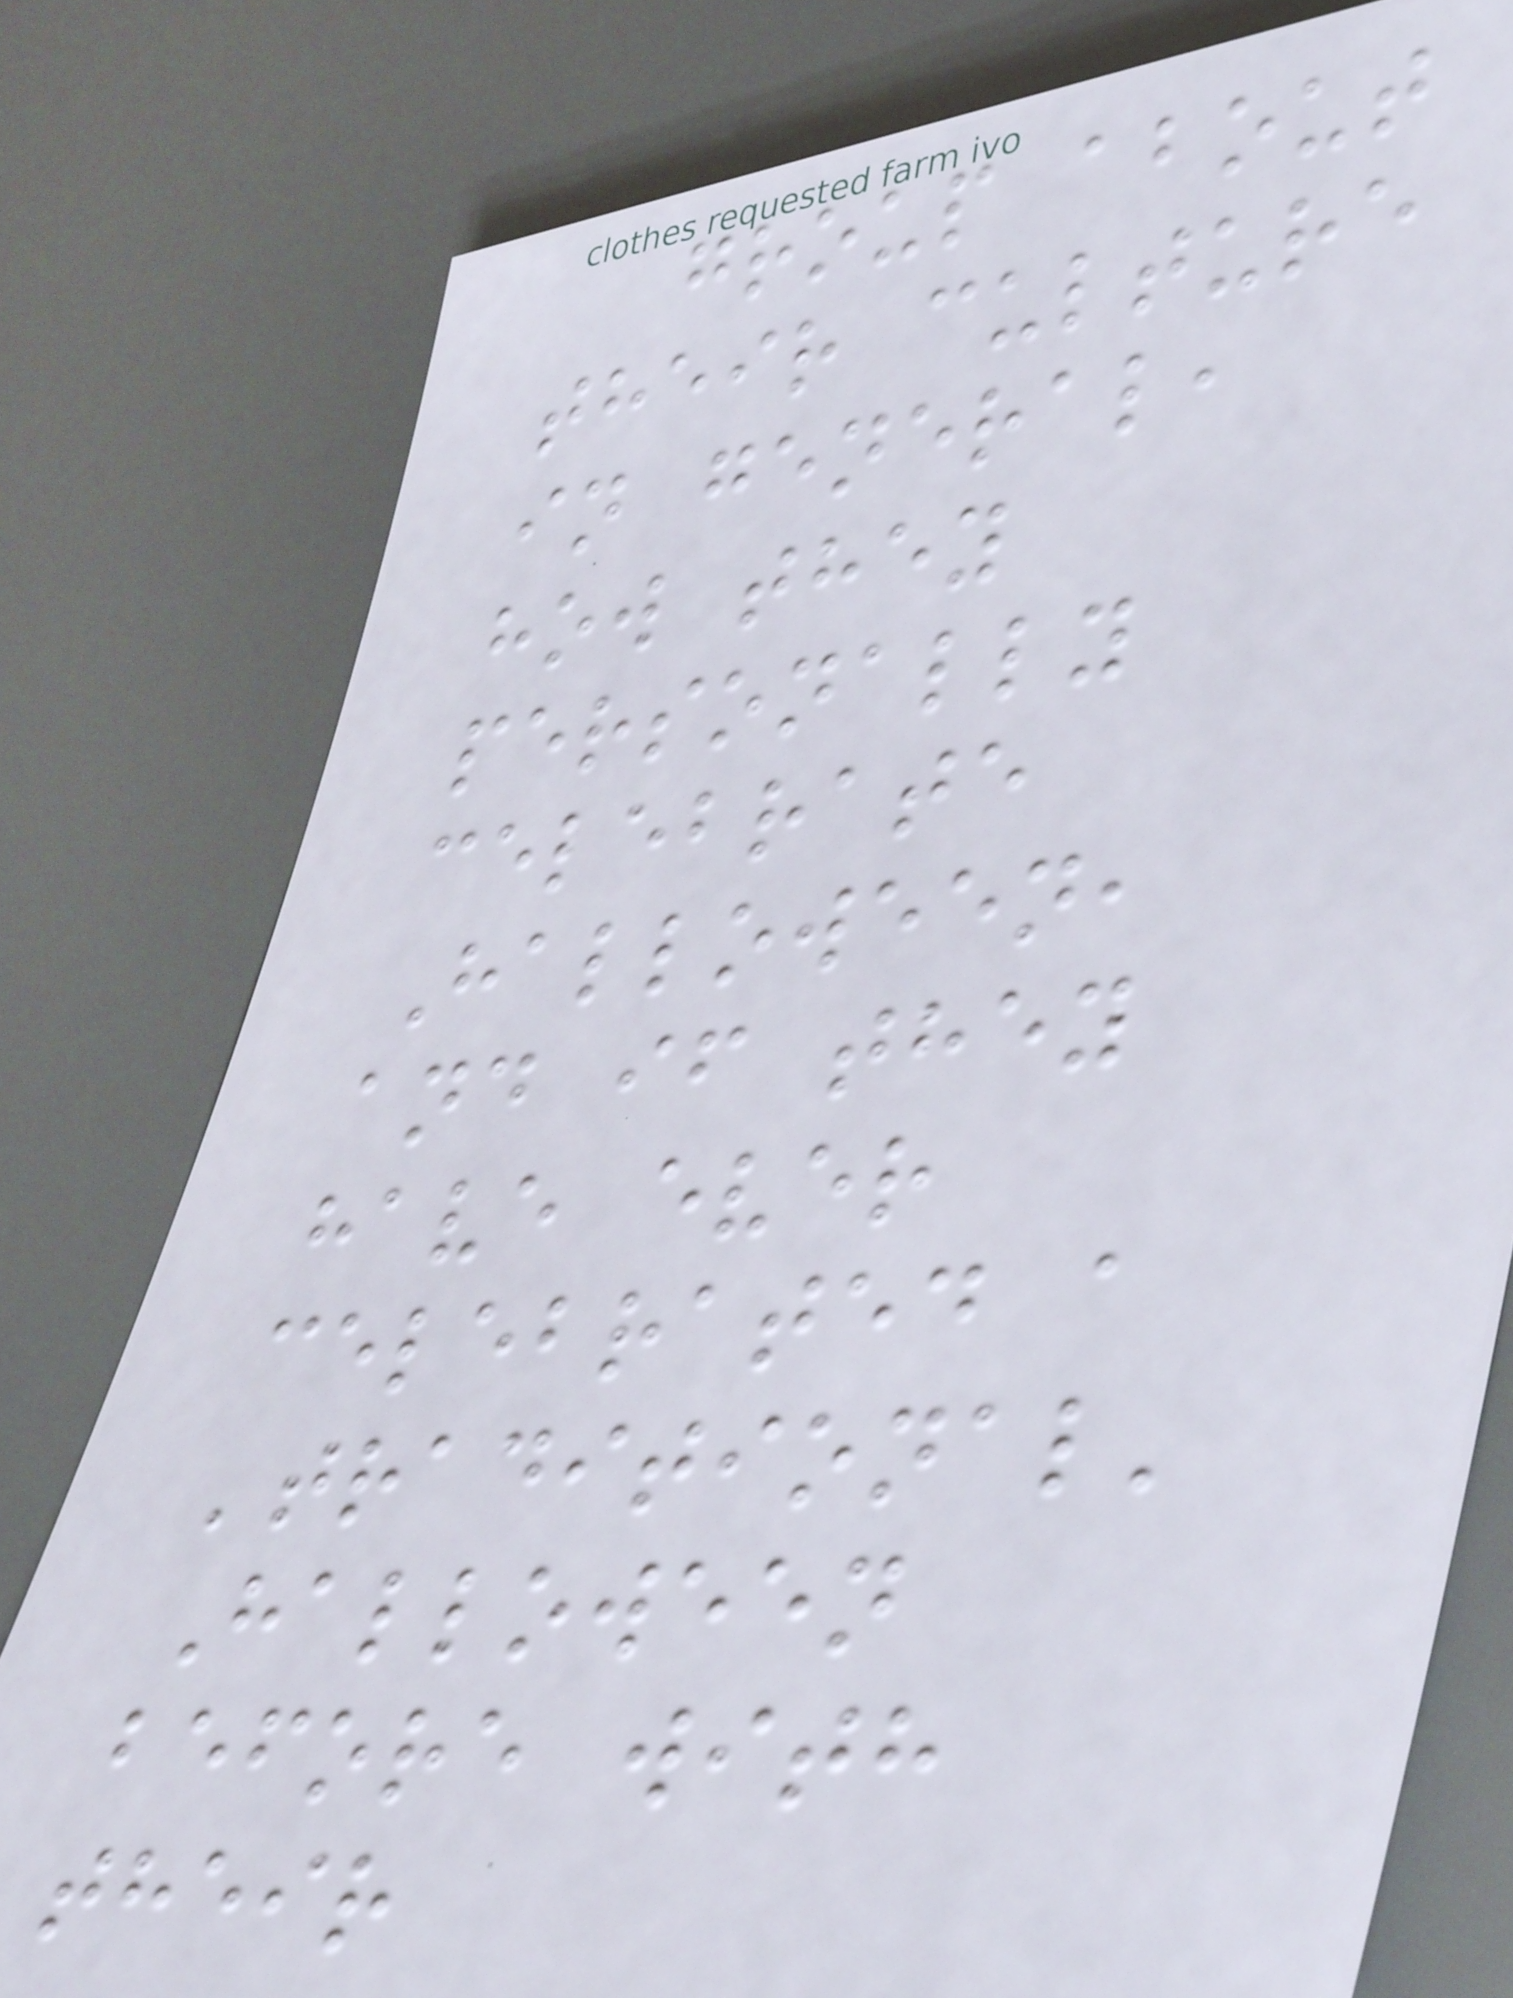group about
their culture
in general,
how they
personally
celebrate
Halloween,
and if they
have ever
celebrated a
'traditional'
Halloween
before with
their
